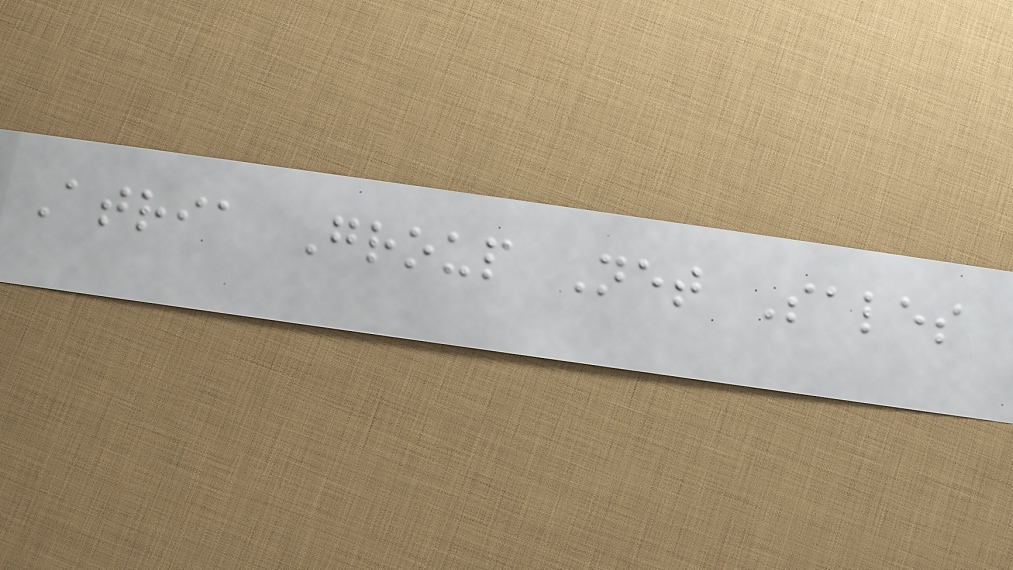Atria Group Net Sales
